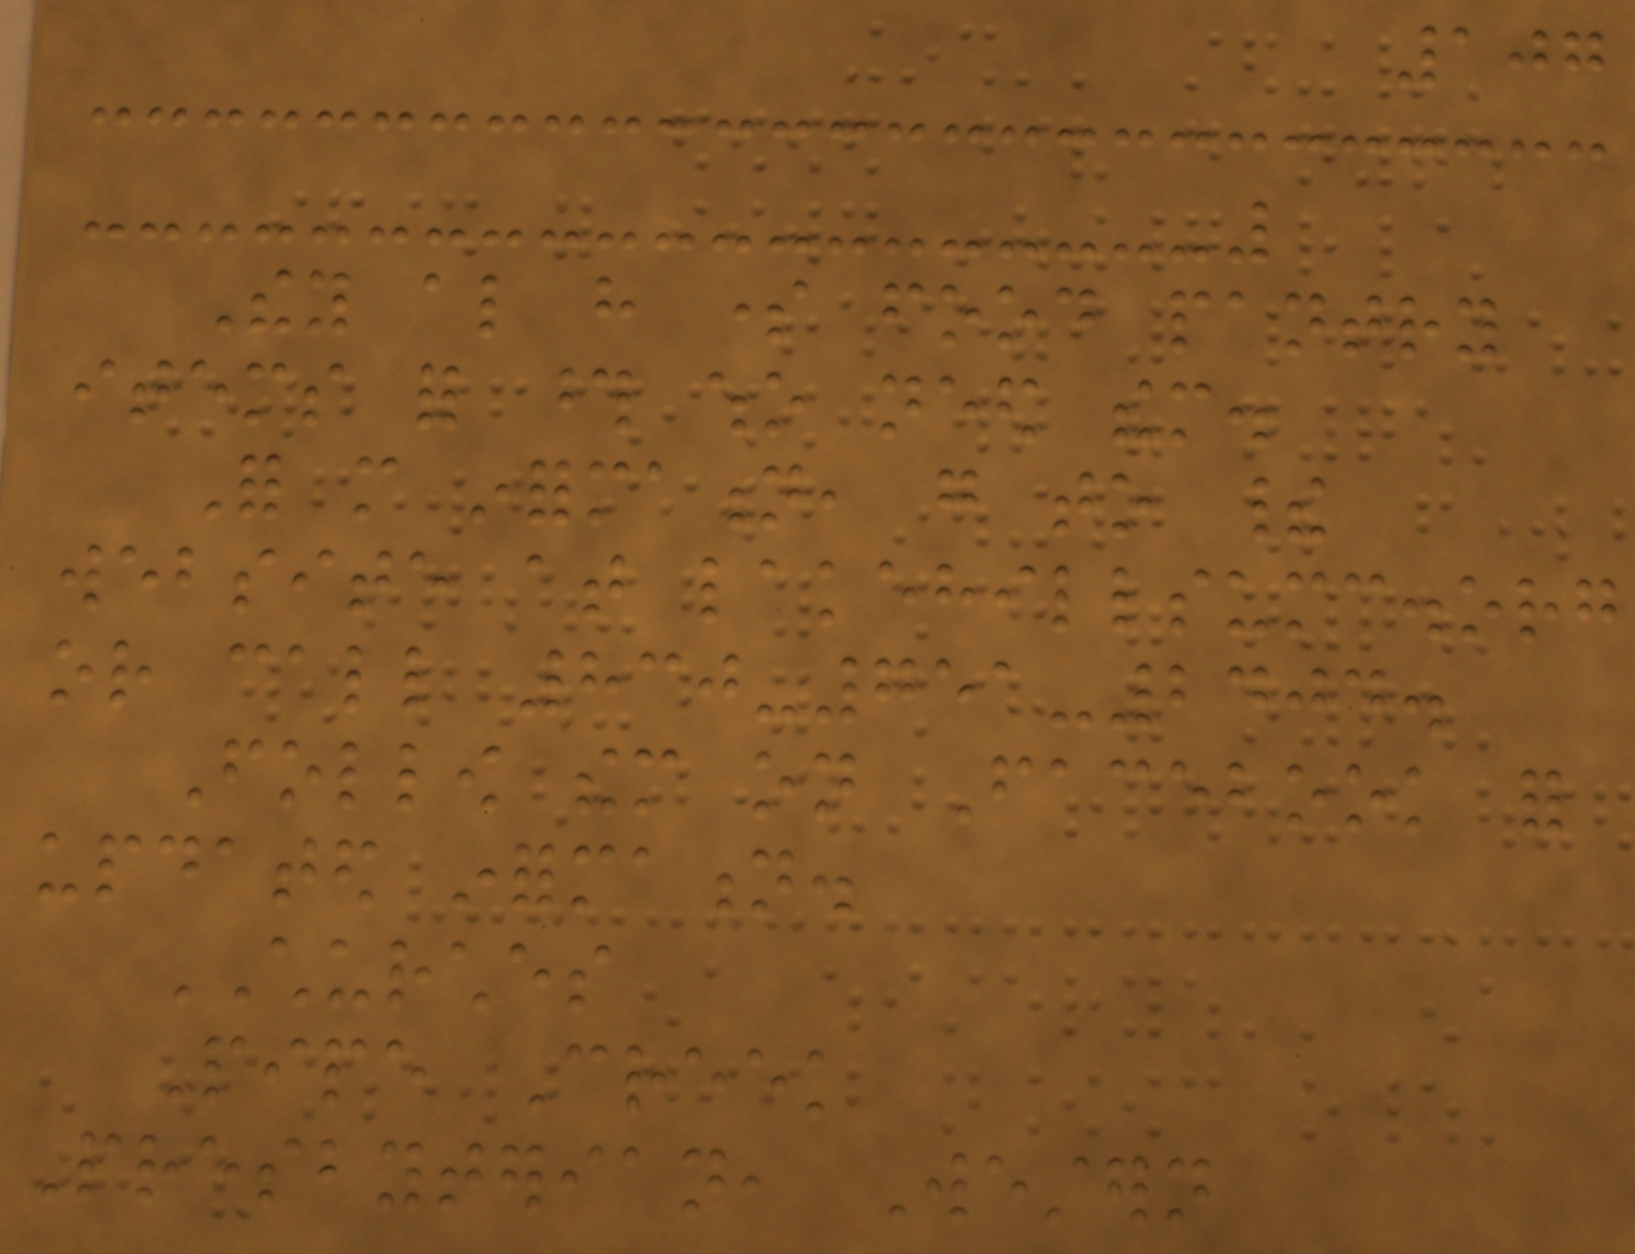107
They also have some food pantry
items for those who need them.
For more information, go to their
website at lakehillsumc.org
or call 830-751-2404.
Follow them on Facebook for
updated information.
CHURCHES
Pipe Creek
Presbyterian, Western
